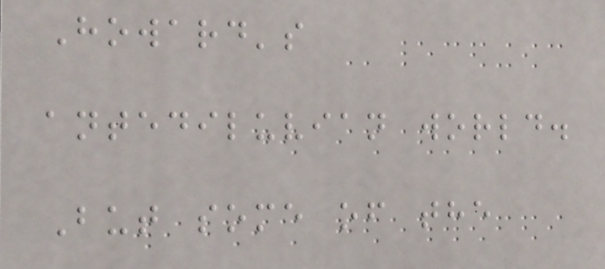Howard's
antediluvian world.
But some of the
